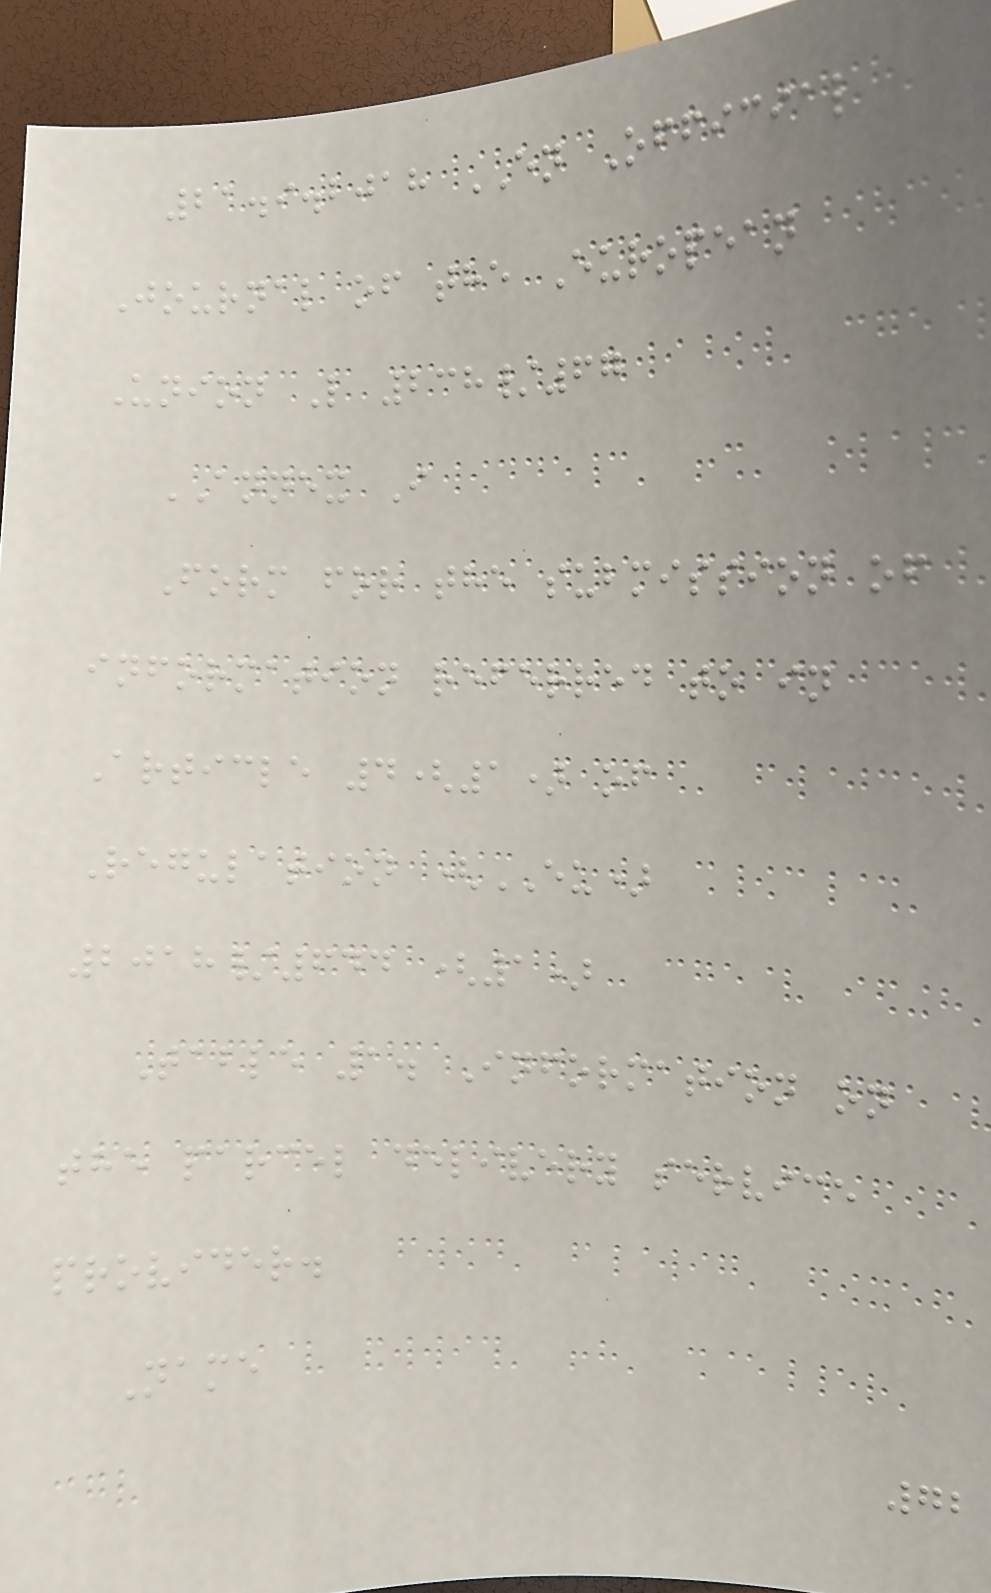21.9.2018 EN Official
Journal of the European
Union L 238/67
ANNEX I
Form for the submission of
information referred to in
Article 4(1) of
Regulation (EU)
2018/644 (1)
Table 1. Information on
the parcel delivery service
provider.
Name
72
